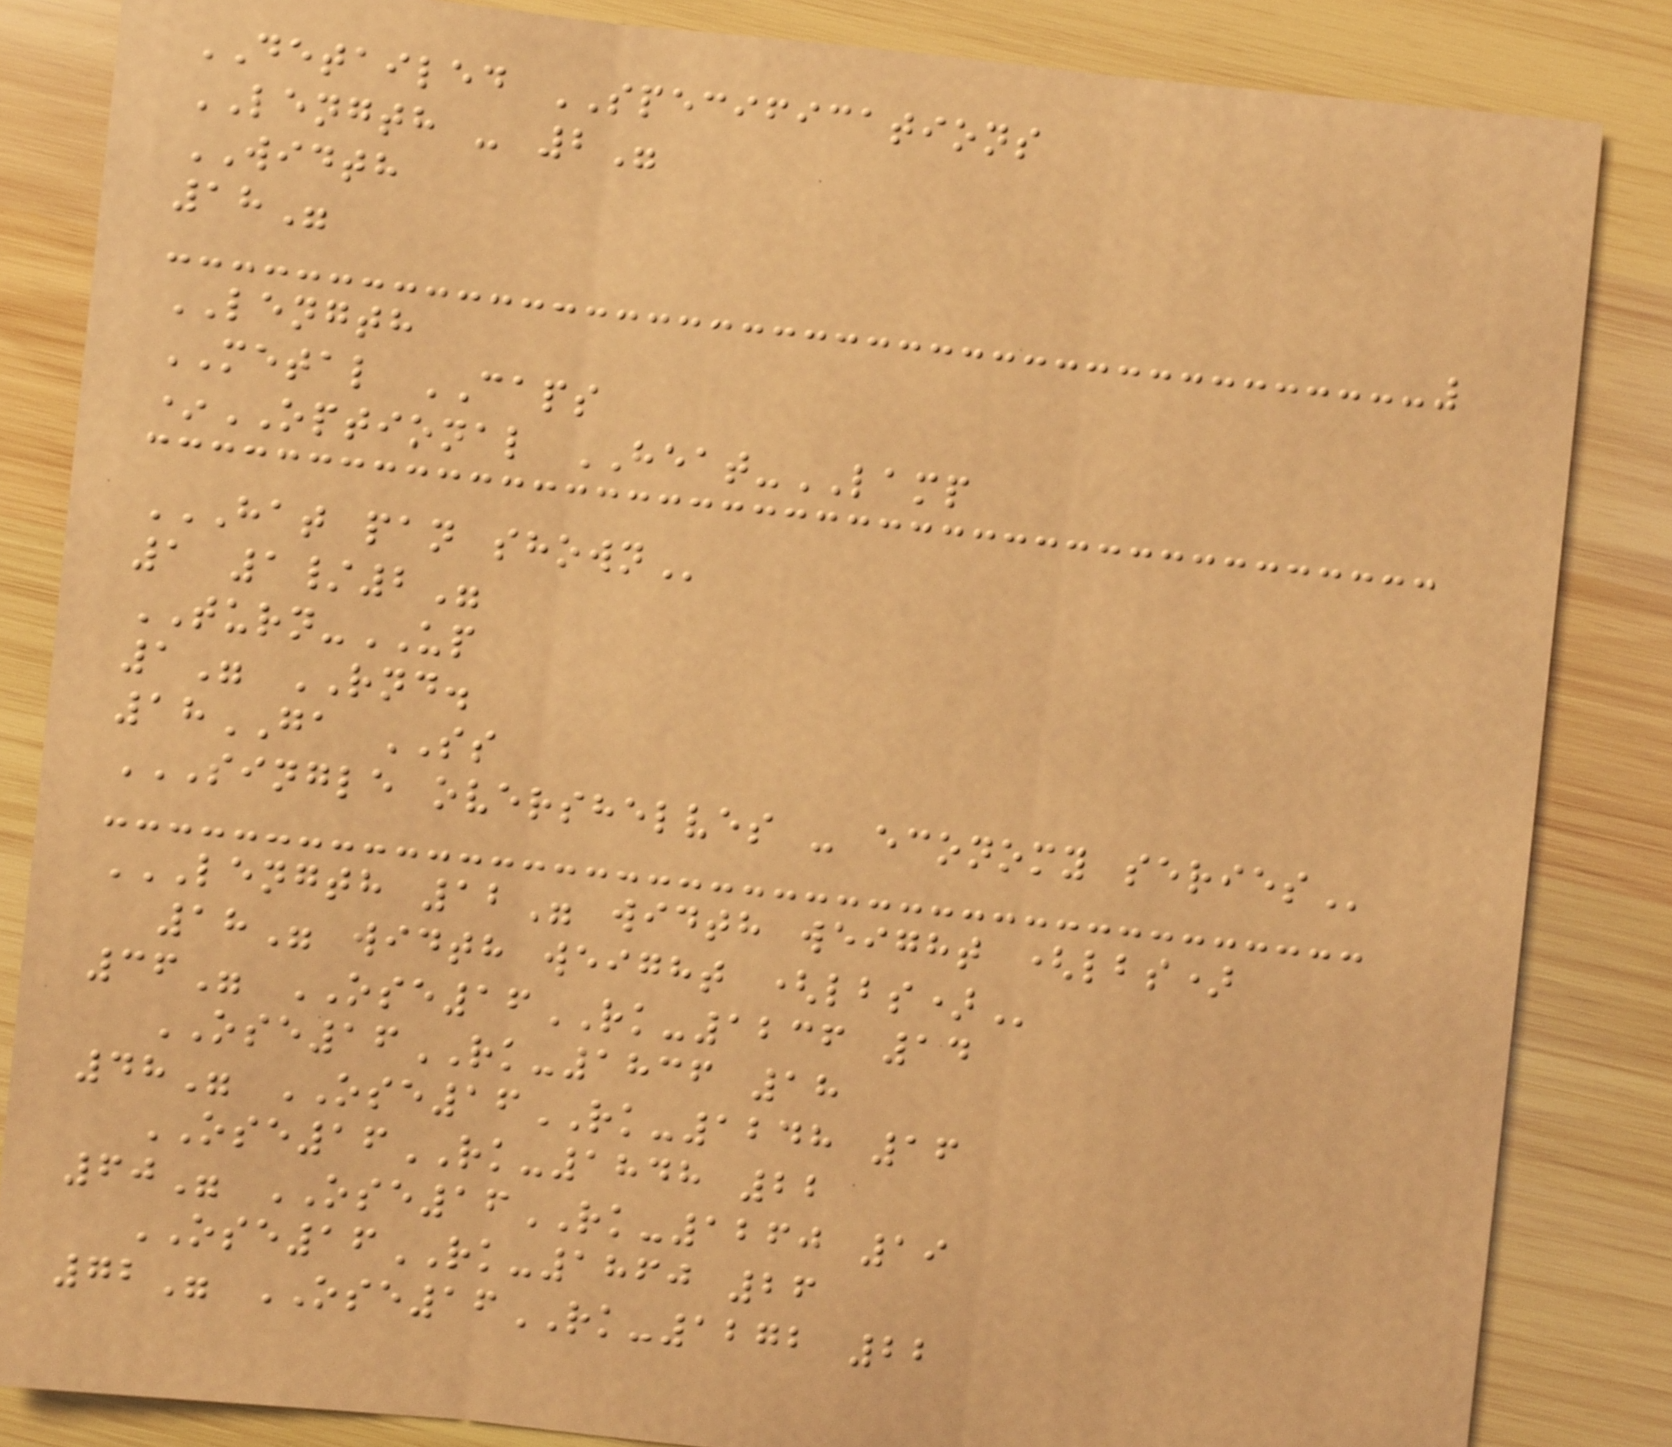DETAILED SPECIFICATIONS
LENGTH - 2"
WIDTH
18"
LENGTH
METAL CAPS
*OPTIONAL HEAT-LAMP
HAT PAN SHOWN
1 1/2"
TURN-UP
1" RND.
18GA SS
SINGLE OVERSHELVES - ECONOMY SERIES
LENGTH 12" WIDTH WEIGHT (LBS)
18" WIDTH WEIGHT (LBS)
36" OSE16RK-1236 14
OSE16RK-1836 18
48" OSE16RK-1248 16
OSE16RK-1848 22
60" OSE16RK-1260 19
OSE16RK-1860 26
72" OSE16RK-1272 22
